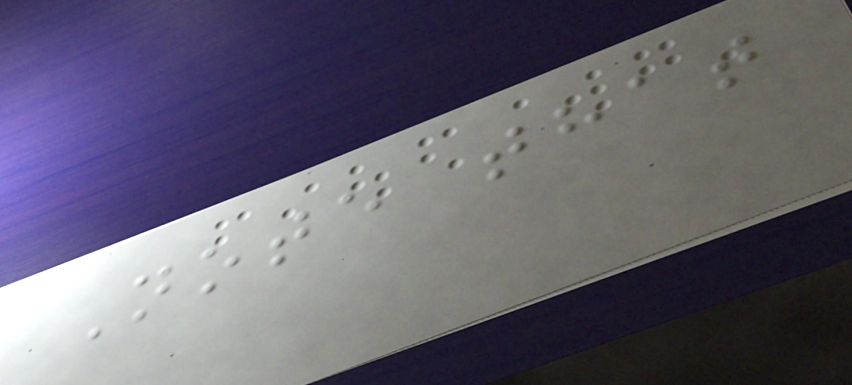Note that
